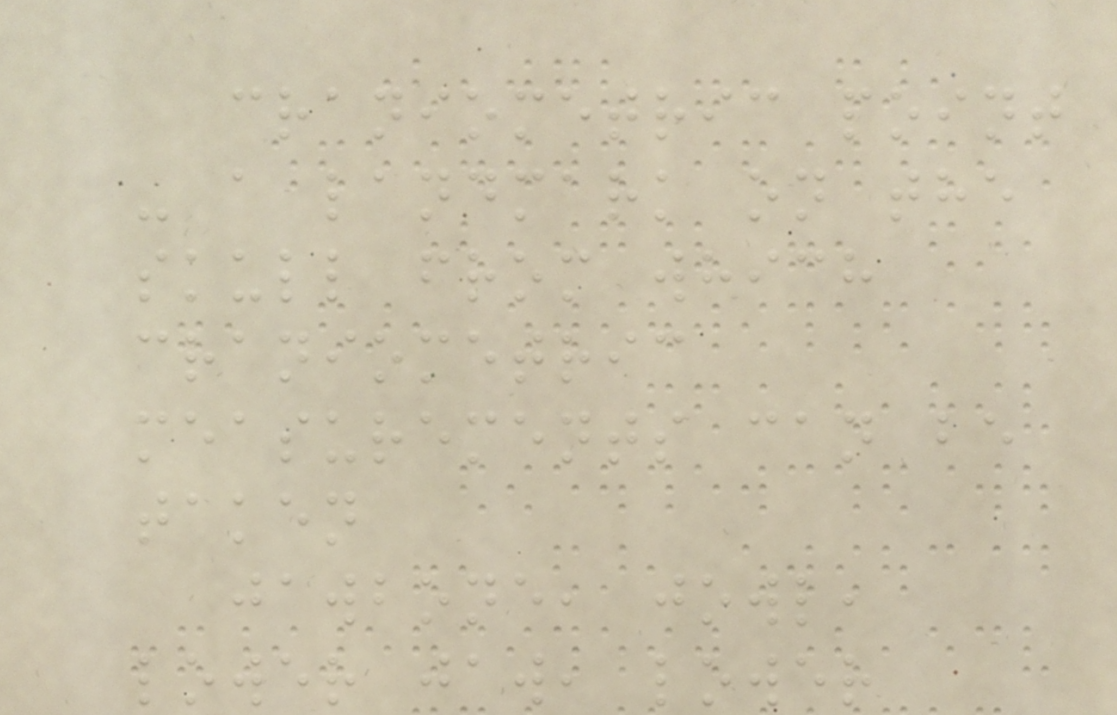craniometric point
- a landmark on the
skull from which
craniometric
measurements can be
taken
jawbone, jowl,
lower jaw, lower
